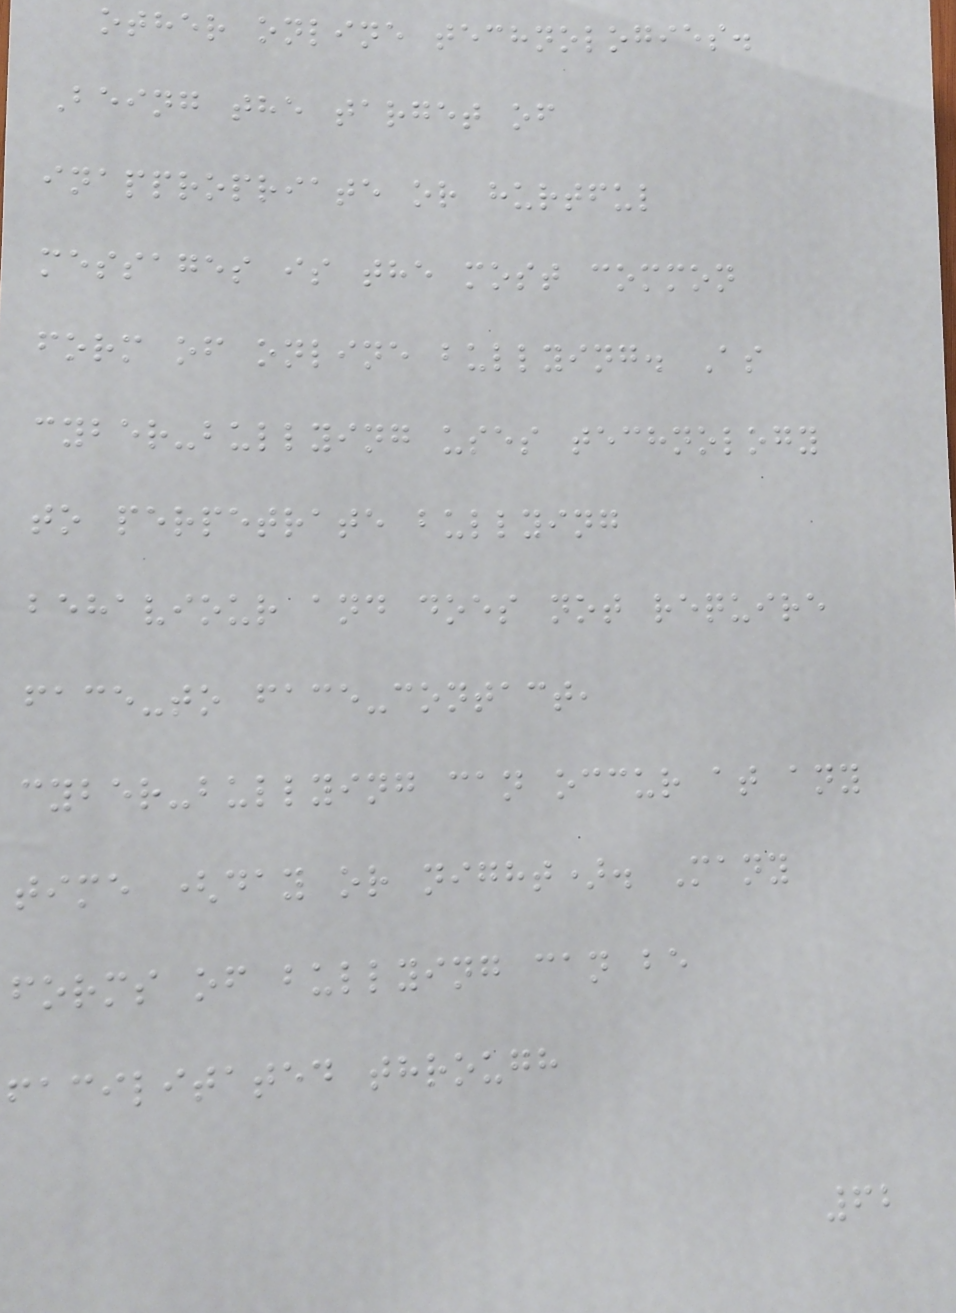other online technologies.
Being the target of
inappropriate or hurtful
messages is the most common
form of online bullying. As
cyber-bullying uses technology
to perpetrate bullying
behaviour and does not require
face-to face-contact,
cyber-bullying can occur at any
time (day or night). Many
forms of bullying can be
facilitated through
62
